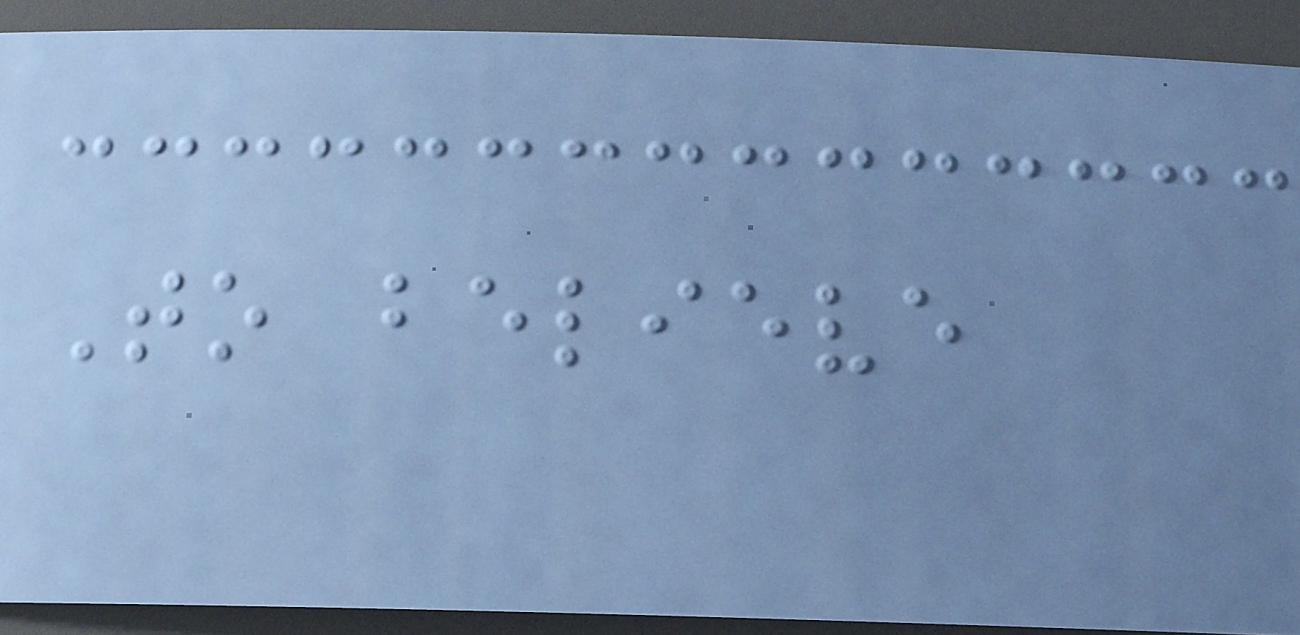To believe
